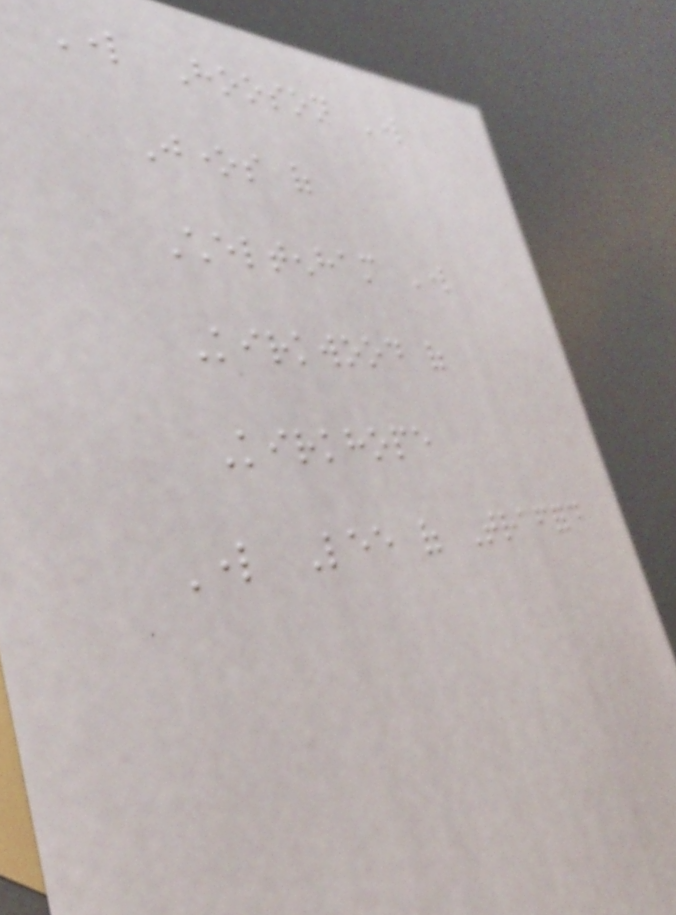Lord Hooson Lord
Jones of
Cheltenham Lord
Kirkwood of
Kirkhope
Lord Lee of Trafford
